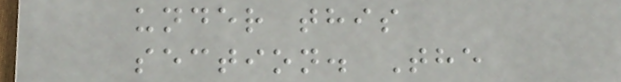under this
section. The
